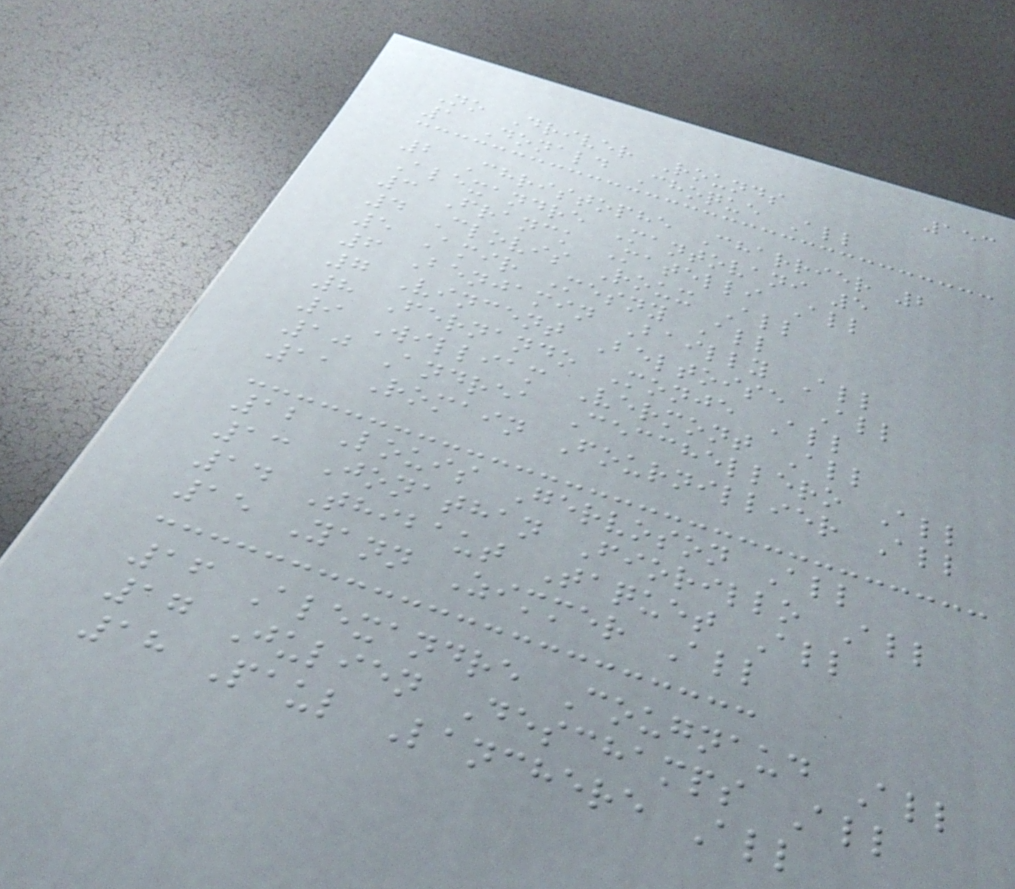153
No Driver Rounds
1 Donald Choque All
2 Christophe Charrier 2
Alexandre Mantovani 5
3 Franck Matelli All
4 Clovis Roux All
5 Amir Mesny All
6 Benjamin Bailly All
7 Vincent Beltoise All
8 Fernando Monje All
9 William Vermont All
10 Andrea Cecchellero All
11 Romain Fournillier All
12 Louis Gervoson All
13 Jonathan Fiorillo All
14 Thibaut Taquet All
15 Yann Zimmer All
16 Alexandre Cougnaud All
17 Julien Deschamps All
18 Paul Lanchere All
